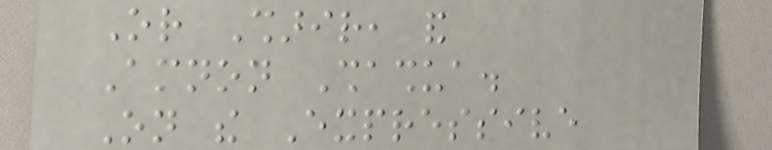Or Sharir, and
Amnon Shashua.
On the Expressive
